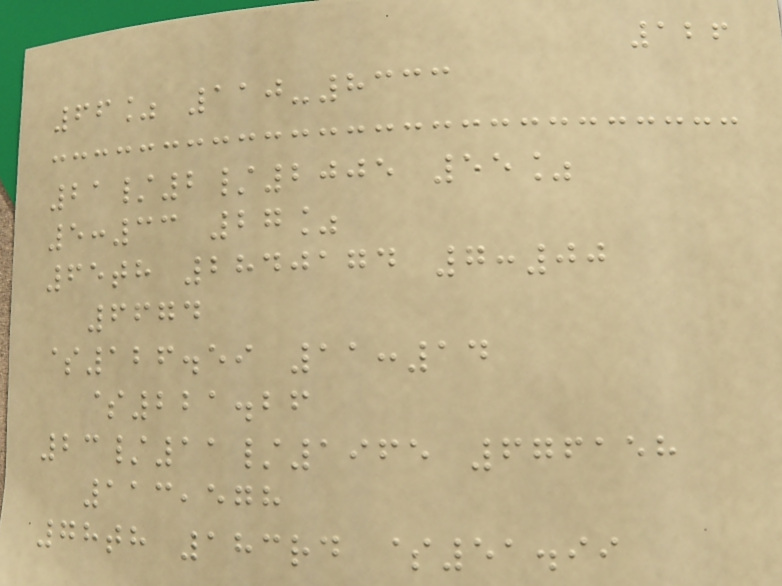126
66% 110-8333
21/2/2005 55%
5:33 27%
65th 2840174 7:00
6674
$126.59 11:14
$221.26
23/11/1965 676158
113,578
78th 183rd $51.99
